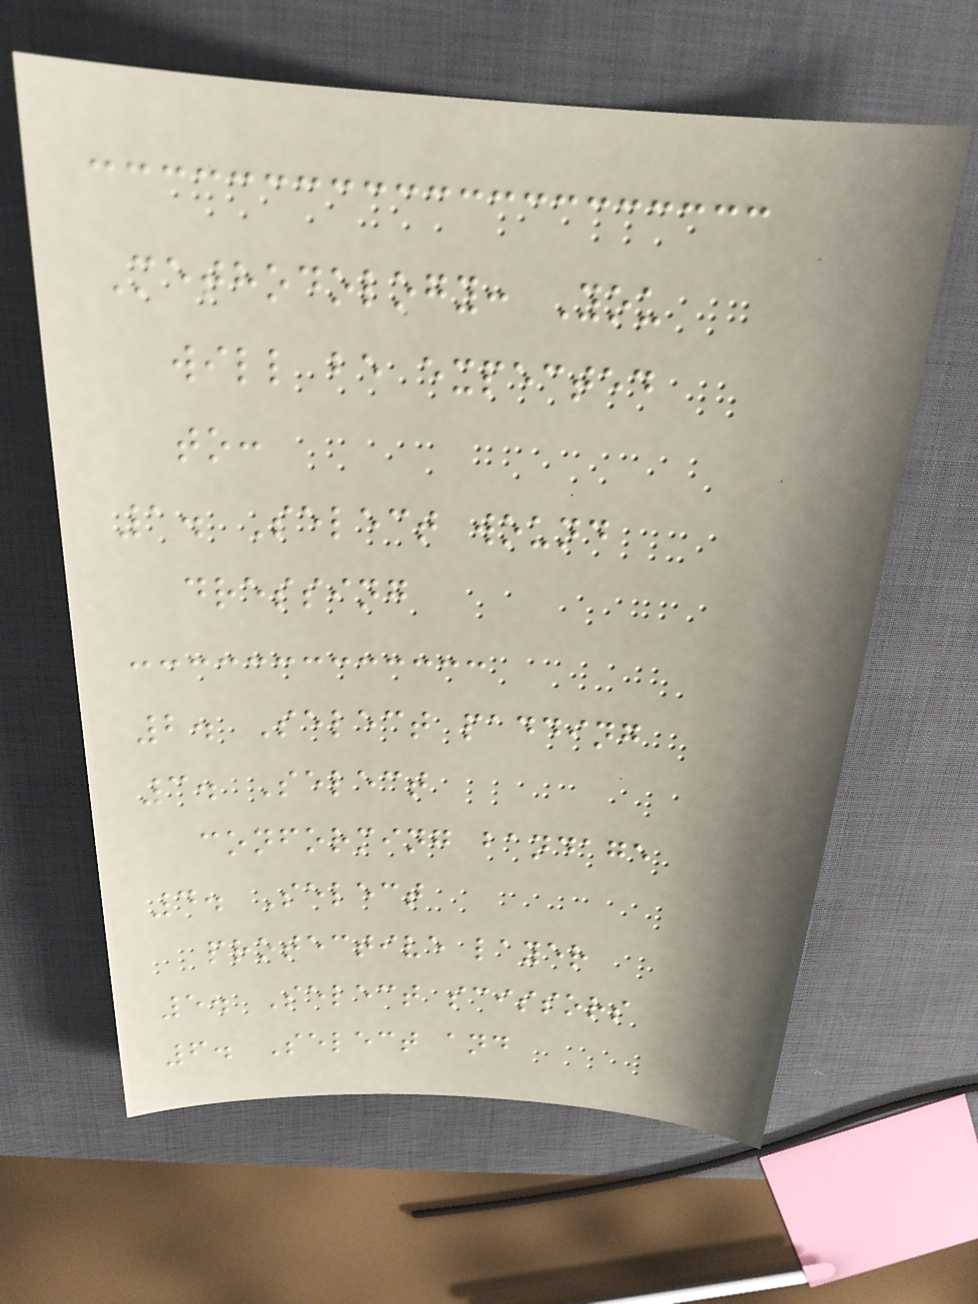Methodology: You
will be expected
to:
1. Select wound
dressing
2. Select padding
3. Select
conforming bandage
4. Select
protective layer
5. Select scissors
6. Select and
